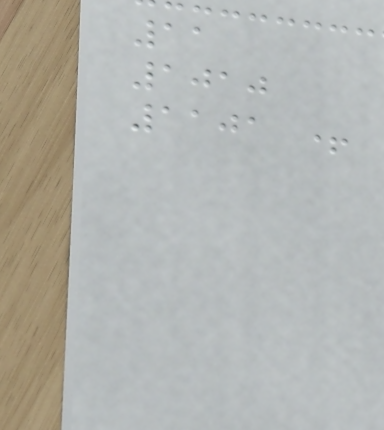11
1010
1101 +
